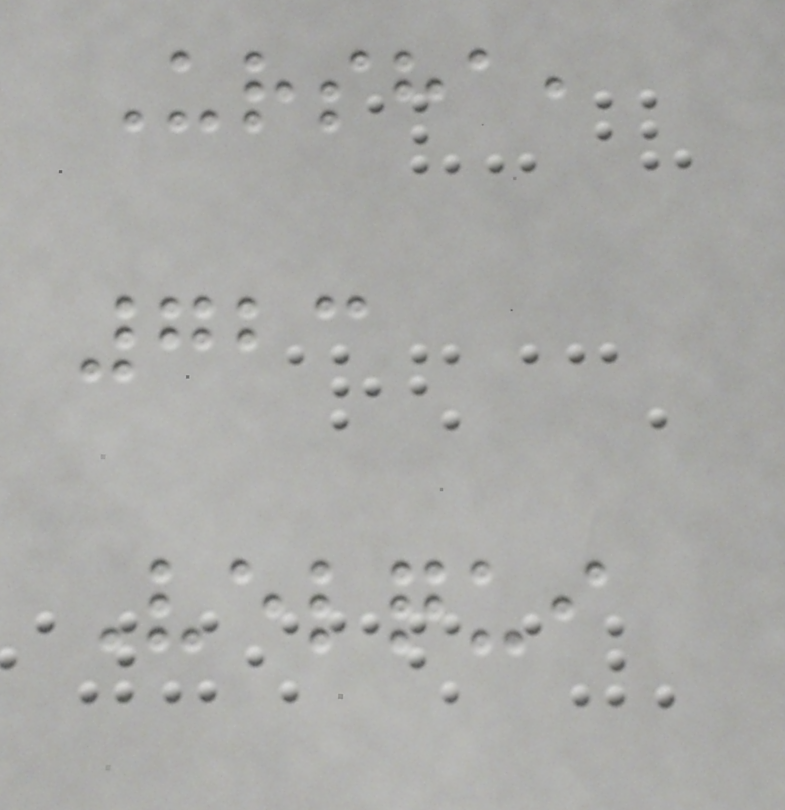Ursha,
723
Velqui
